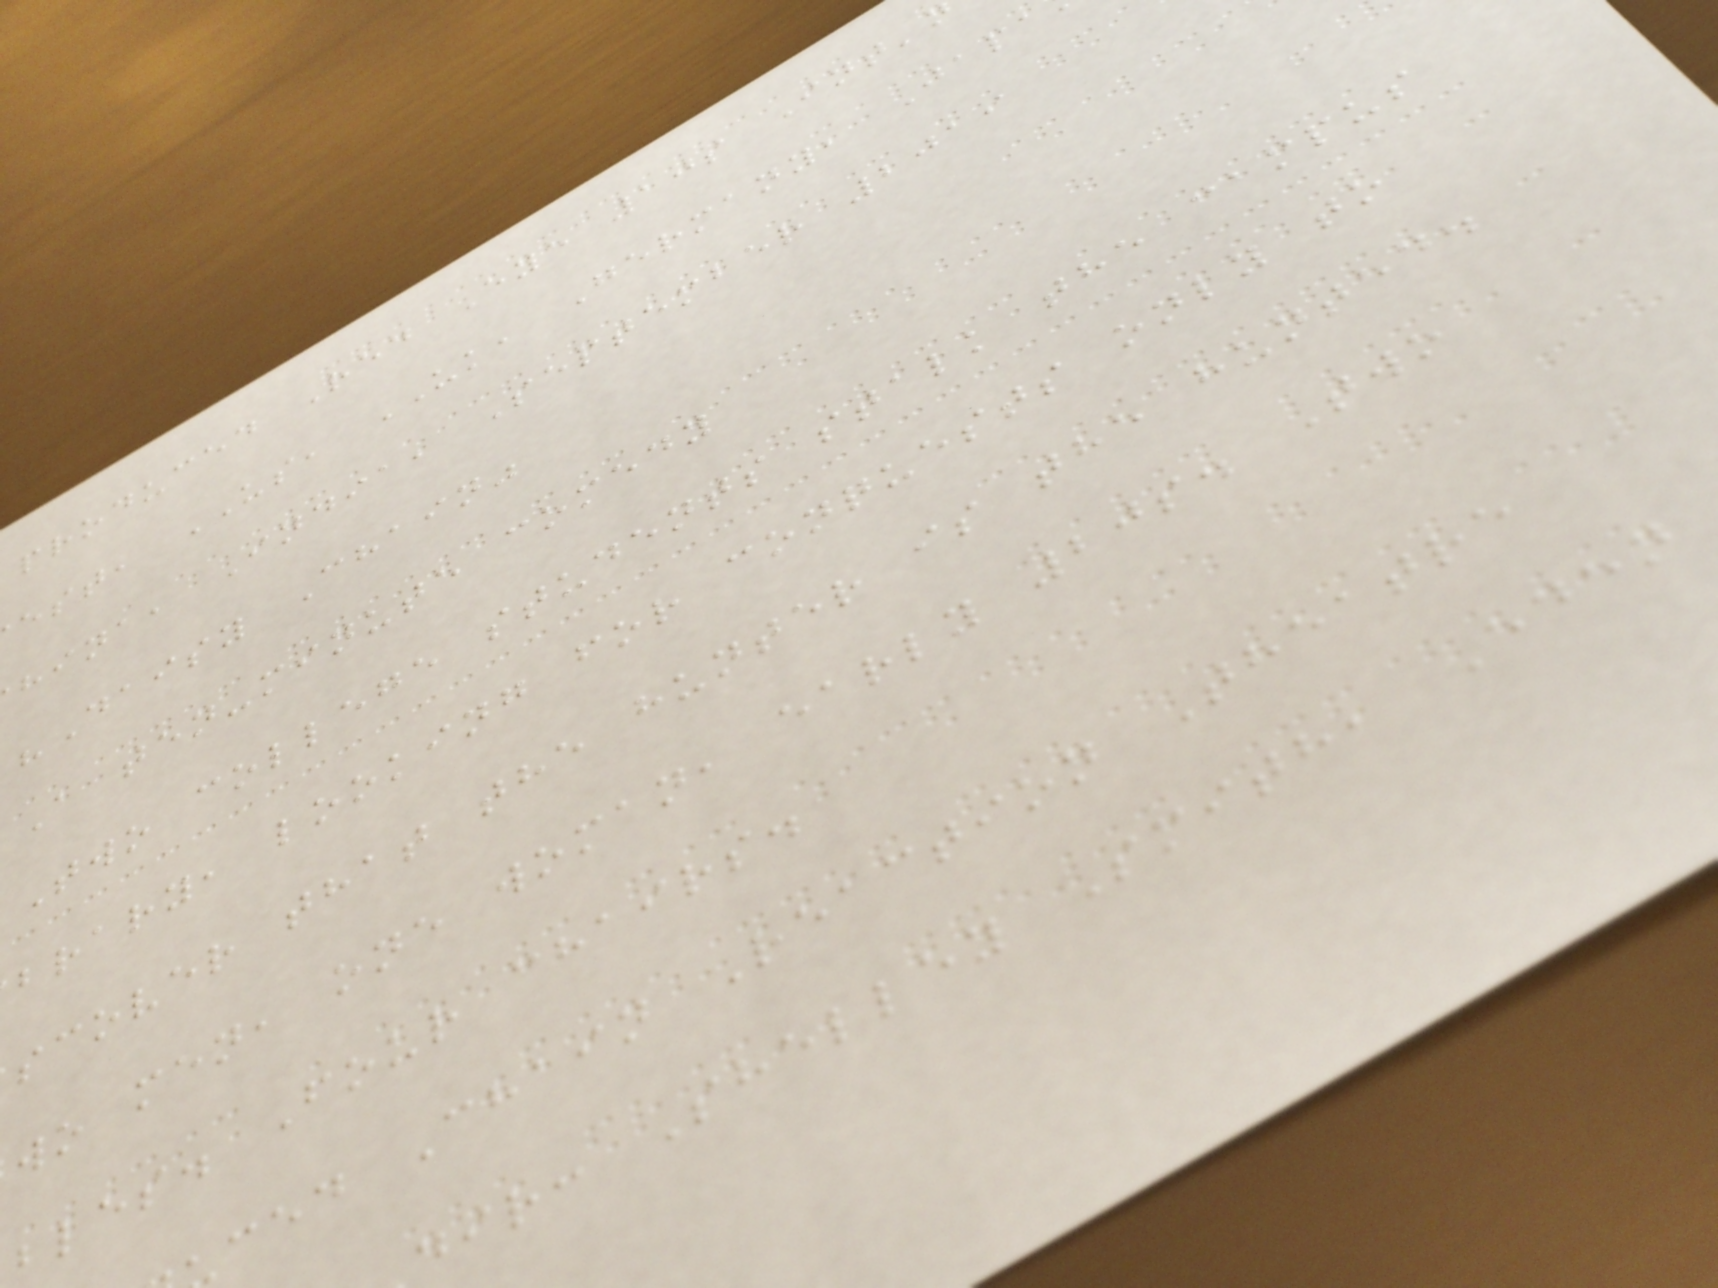produced Red Eye 10s Int'
est, US, UK, Germany, Japa
hina, India, September 2019
"Daisy Chain"
A ten-minute comedy
Two college students stalk the campus
brary, looking for conquests only to
scover that the hunter is the hunted.
wo men, one woman, early 20s. Two
bles. Four chairs.
ced Chain Reaction Theatre
dir: Shelley Smith, Eden
